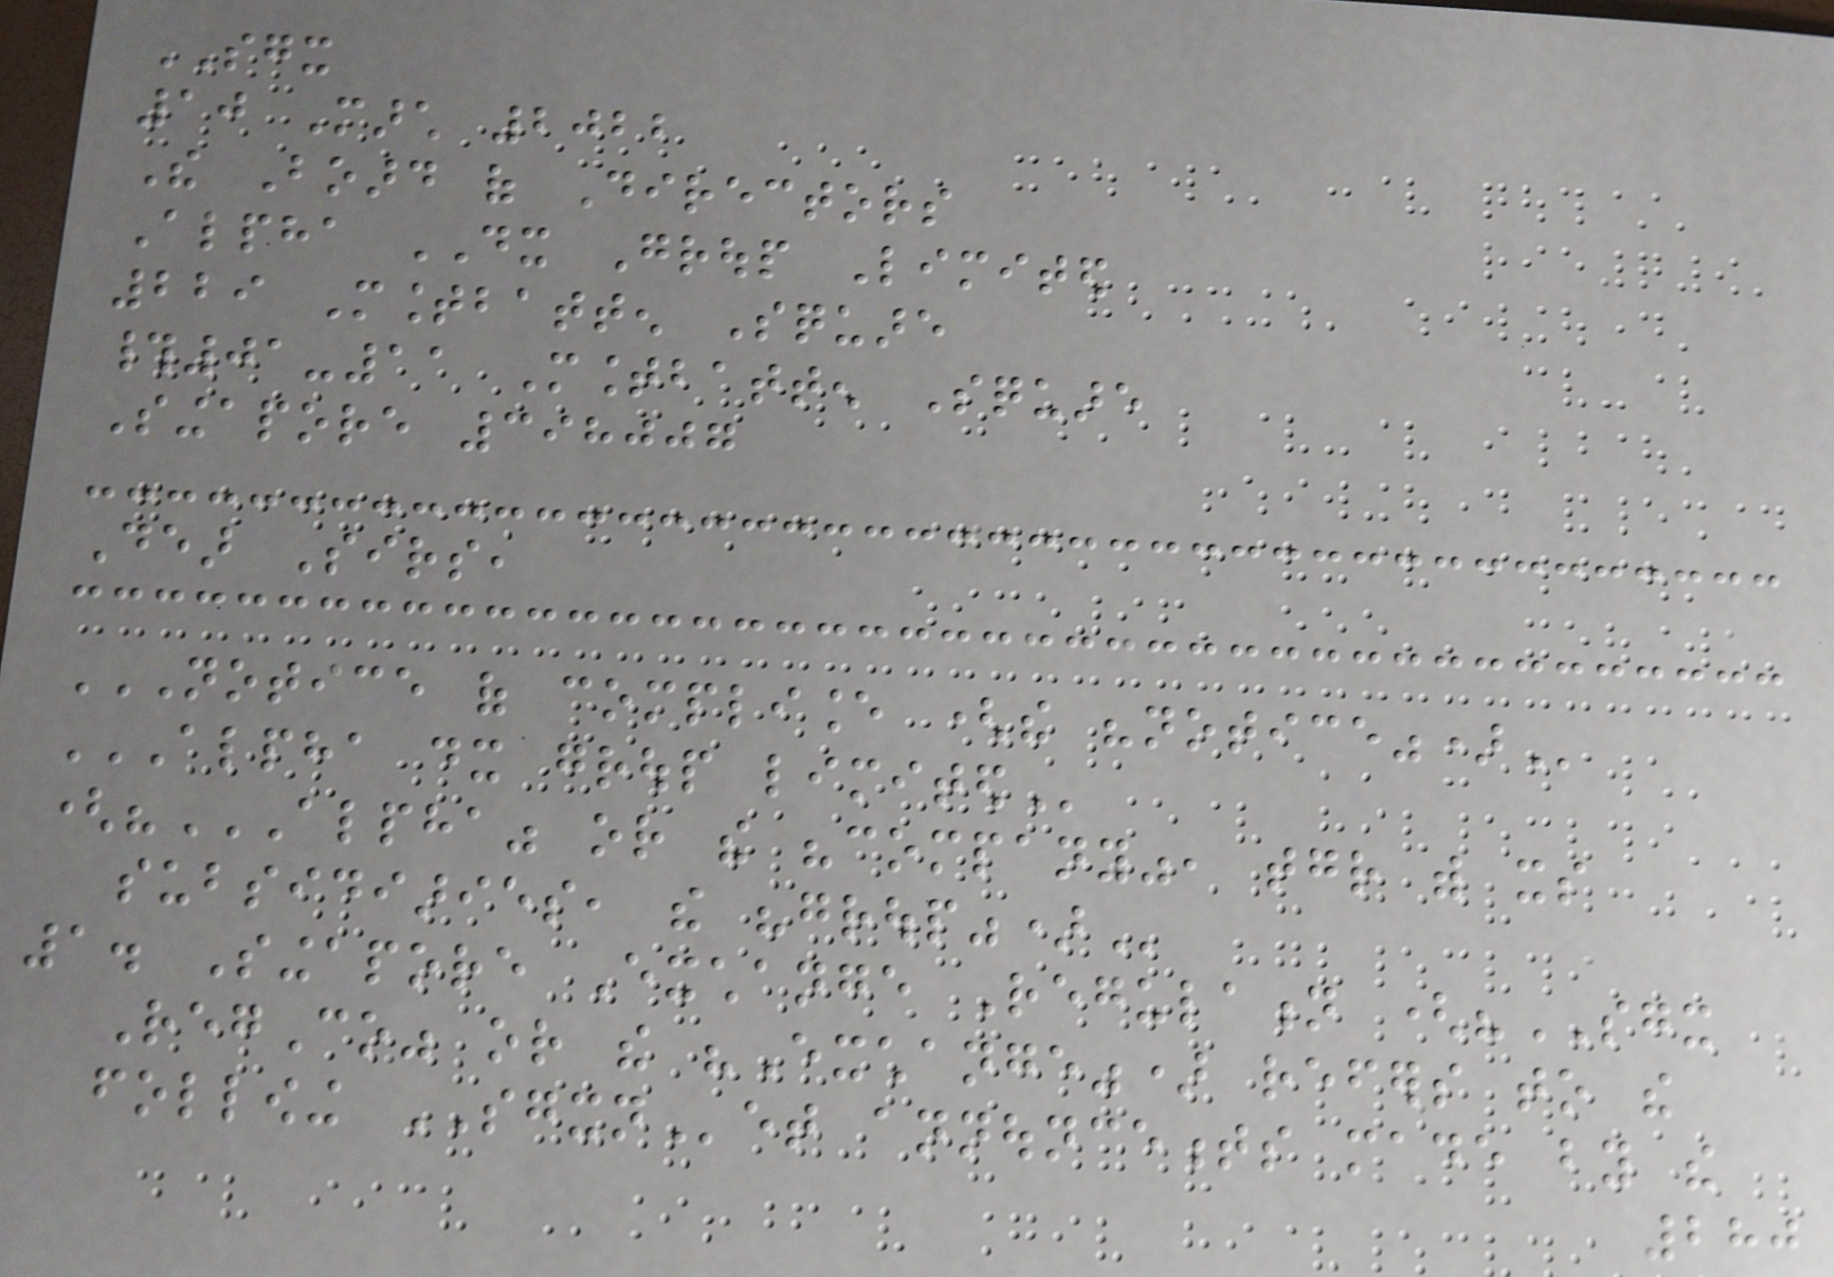SGX
10 March 2022
The Board of Directors
Alpha DX Group Limited
229 Mountbatten Square
#01-11 Mountbatten Square
Singapore 398007
Dear Sirs,
NOTICE OF COMPLIANCE (THE "NOTICE")
ALPHA DX GROUP LIMITED
("ALPHA" OR THE "COMPANY", TOGETHER WITH ITS
SUBSIDIARIES, THE "GROUP")
1. Singapore Exchange Regulation ("SGX
RegCo" or the "Exchange") refers to the
following SGXNet announcements made by the
280
